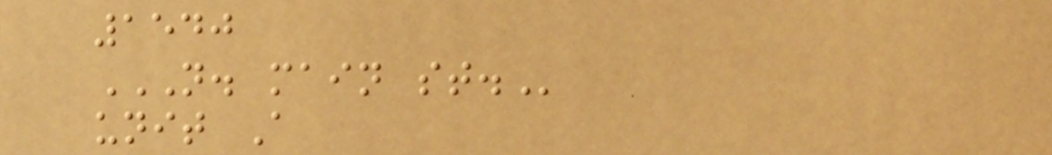1540
N. MAIN ST.
unit A
